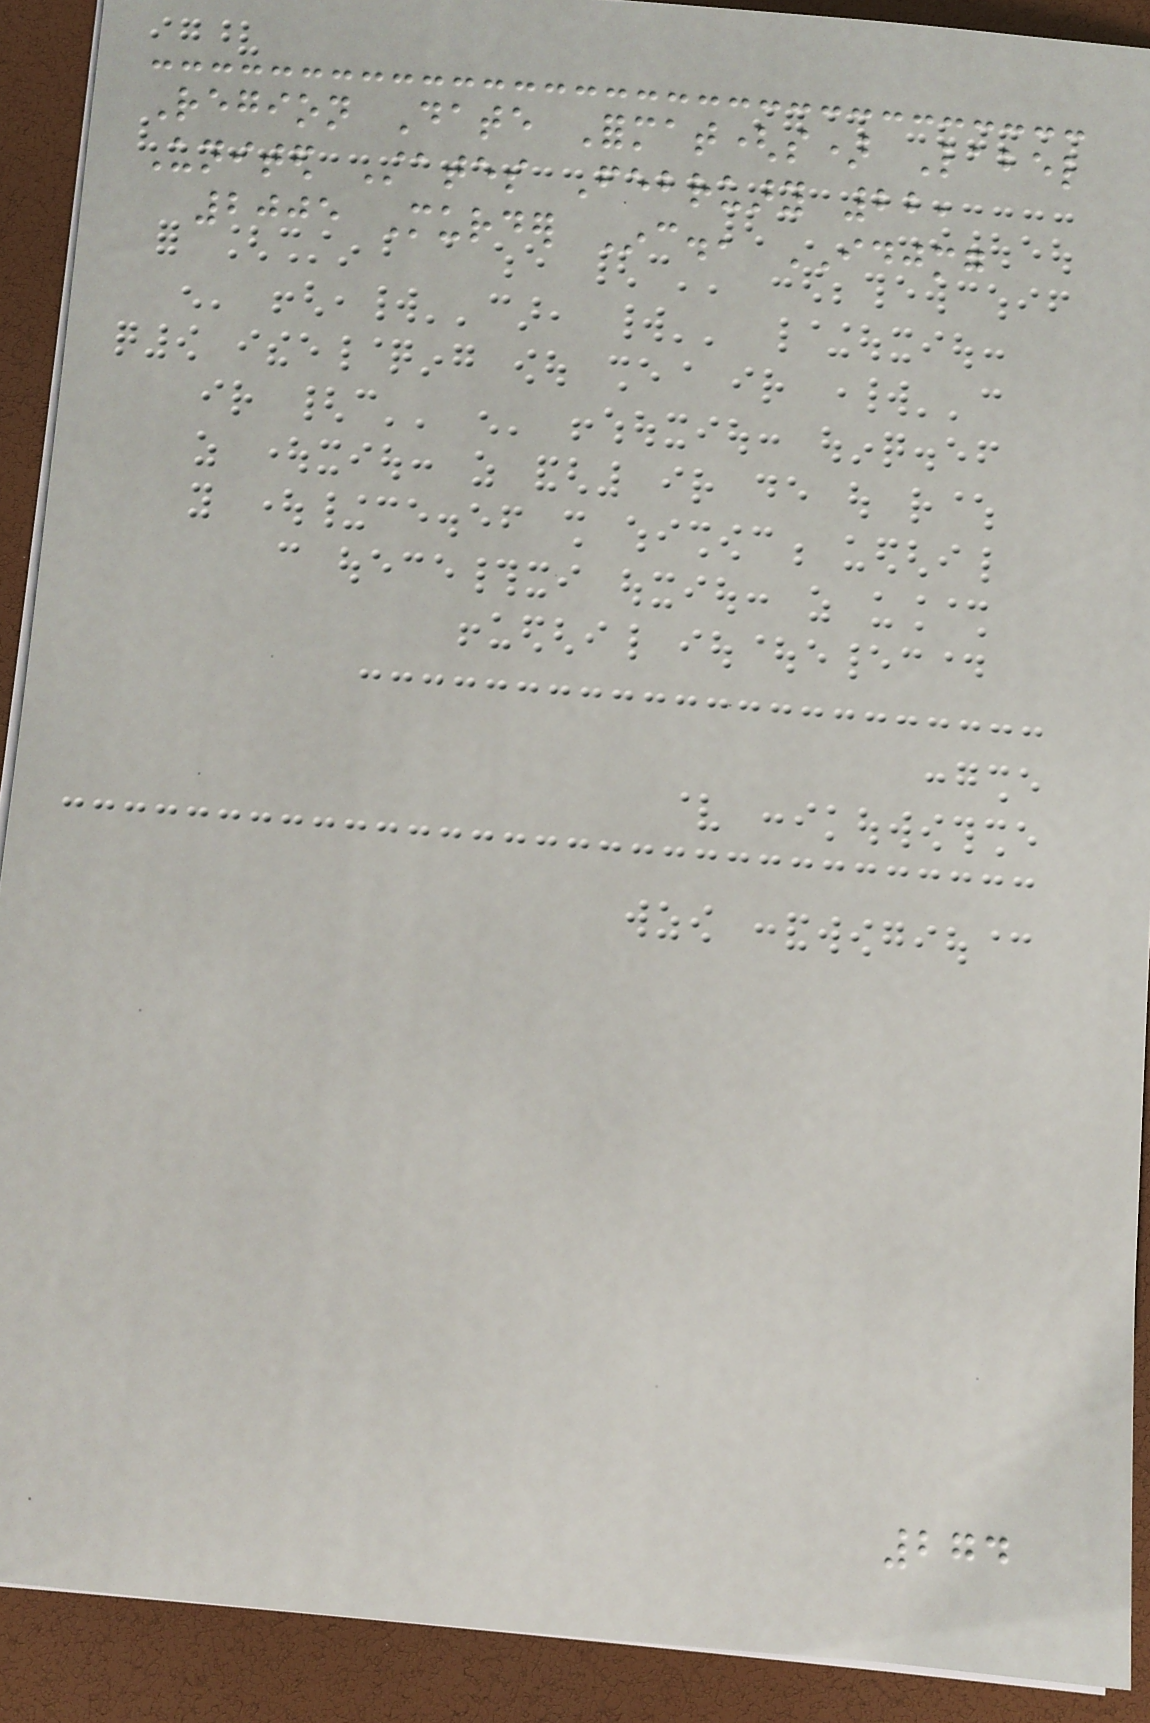Region Date Format(s) Label
United States February 22,
2005 Murder Inc., IDJMG
274
